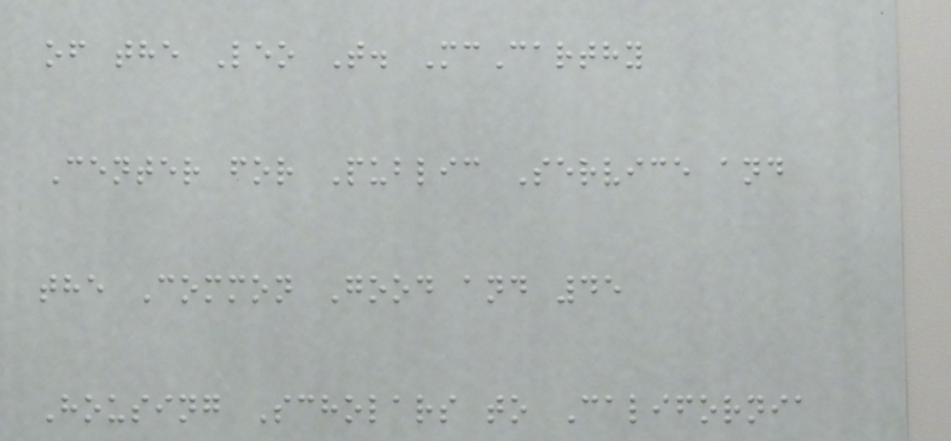of the Leo T. McCarthy
Center for Public Service and
the Common Good and 45
Housing Scholars to California
